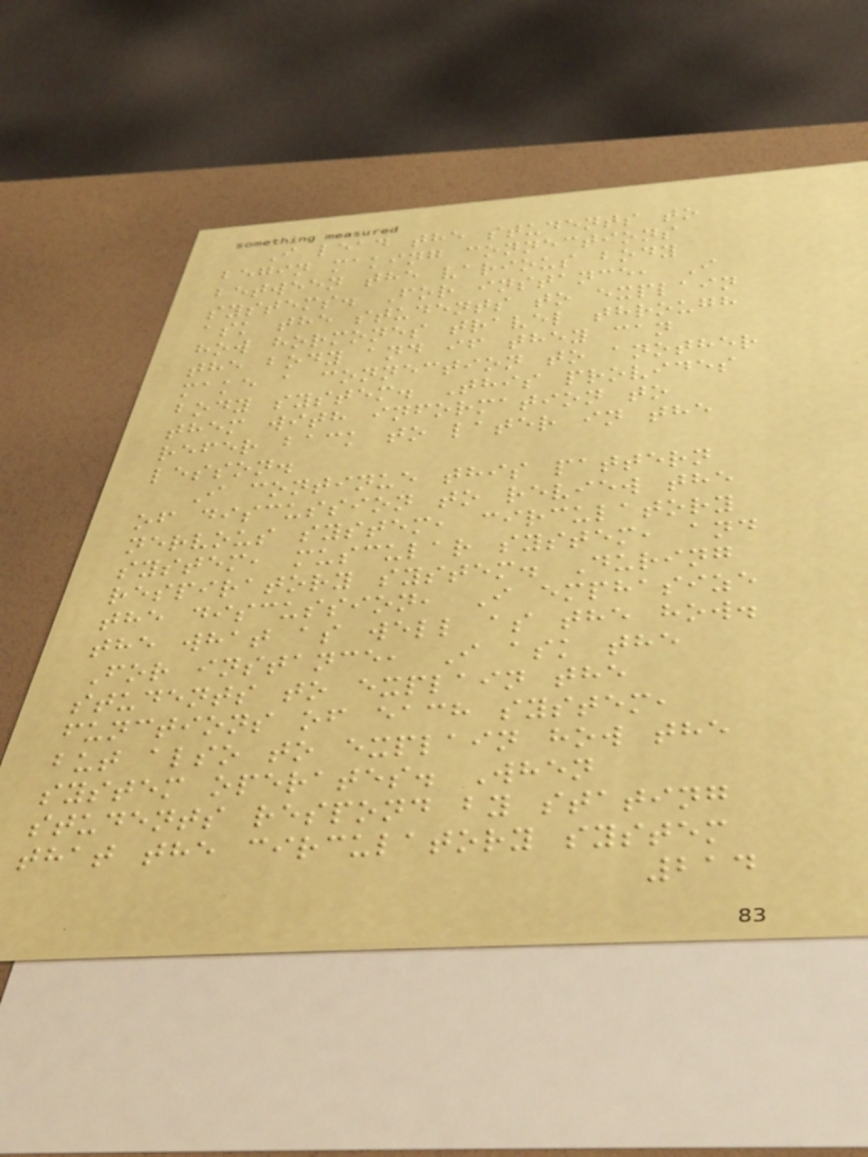I lead the students to
begin making connections
between the various body
systems. For instance, I
ask the students to explain
how hormones travel through
the body and if they can
make a connection to another
body system. This provides
them with information to
refer back to later in the
lesson.
I continue this pattern
of discussion to review the
nervous system, circulatory
system, muscular system, and
respiratory system. During
the discussion, I emphasize
the what as well as the how.
For instance, I ask the
students to explain the
functions of each system,
but also to explain how the
system operates. When
students respond by stating
that the circulatory system
214
